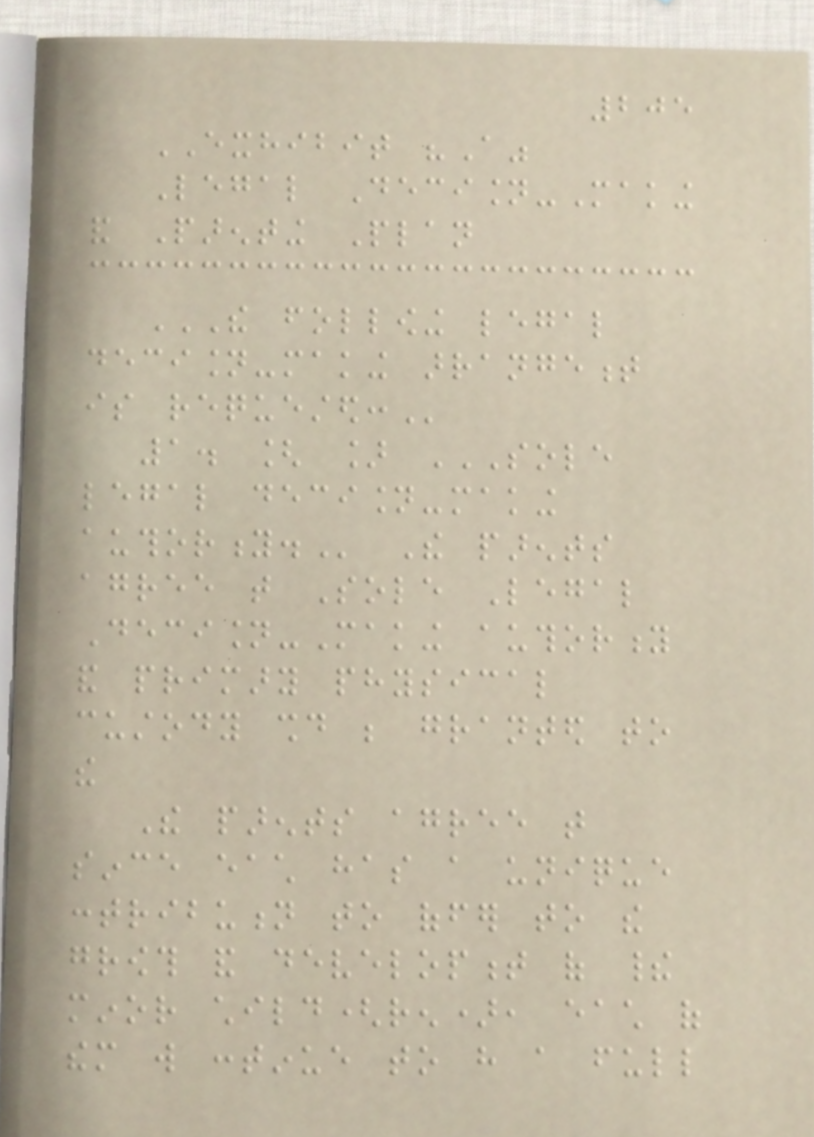205
EXHIBIT "A"
Legal Decision-Making
and Parenting Plan
THE FOLLOWING LEGAL
DECISION-MAKING ARRANGEMENT
IS REQUESTED:
1. [ ] SOLE
LEGAL DECISION-MAKING
AUTHORITY. The parents
agree that Sole Legal
Decision-Making authority
and primary physical
custody should be granted to
the
The parents agree that
since each has a unique
contribution to offer to the
growth and development of their
minor child(ren), each of
them will continue to have a full
